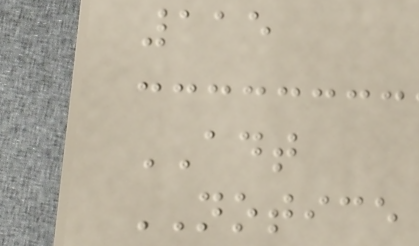115
ADT
NOTICE
